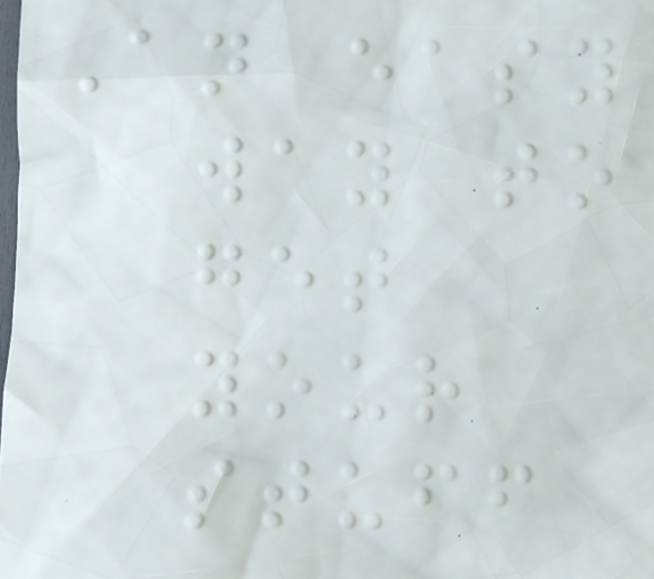An easy
way to
get
your
stuff
